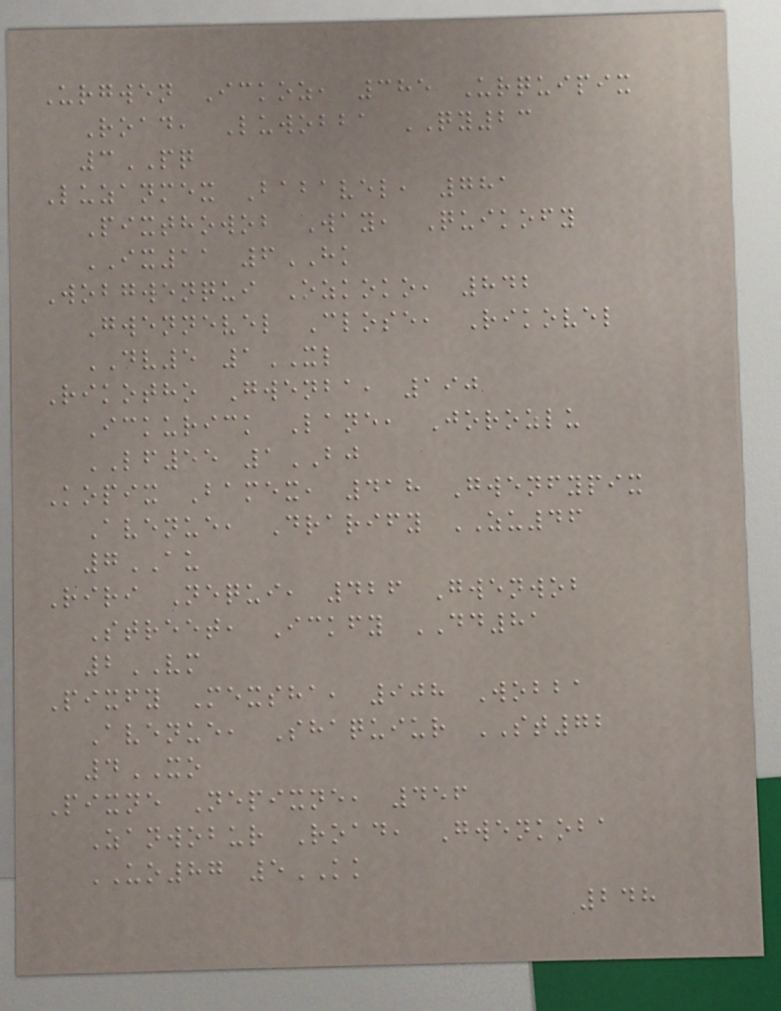Urgwen Ickoz, 385 Urquipix
Road, Luwobba QY23
3PQ
Luzanmex Babavel, 781
Pixthowob Way, Quikofy
IX11 6HK
Wobgwenqui Ozkoko, 842
Gwennevel Close, Rikovel
DV5 1XL
Rikotho Gwenba, 190
Ickurick Lane, Jorozlu
LF55 1BJ
Kopix Bamex, 418 Gwenfypix
Avenue, Drarify ZU46
7AU
Riri Nequi, 426 Gwenwob
Street, Ickfy DD81
2VM
Pixfy Mexsha, 908 Wobba
Avenue, Shaquiur ST72
4XO
Pixne Nepixne, 456
Zanwobur Road, Gwenkoba
UO87 5KK
248
